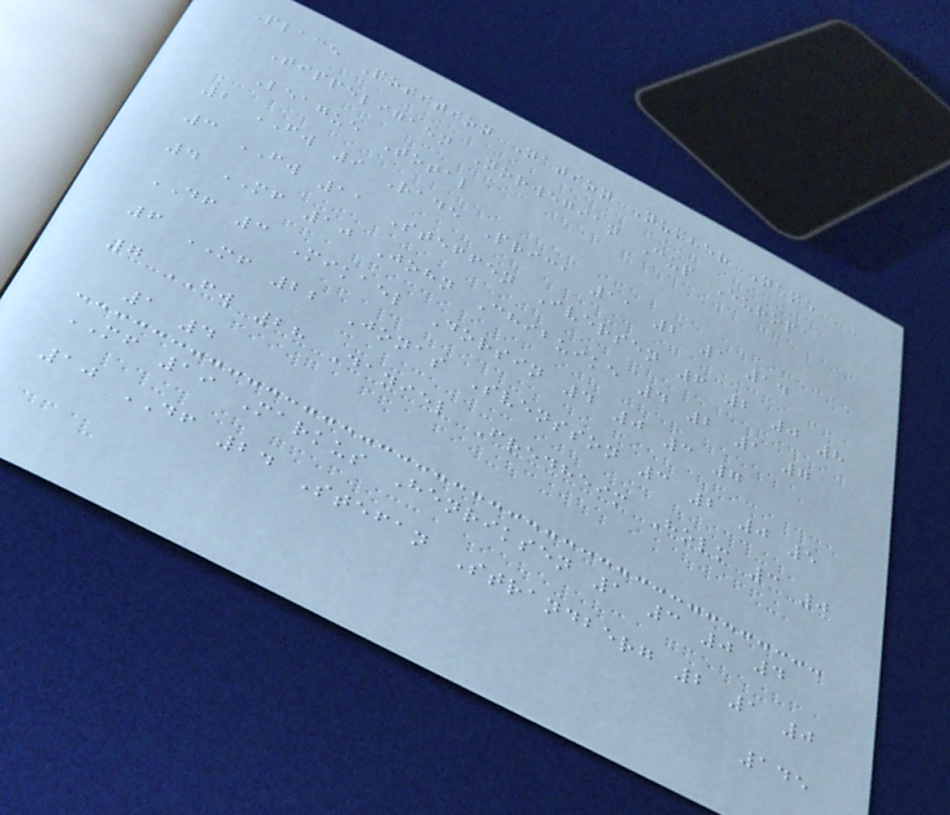Place Position Nation Number Name
Tippeligaen Norwegian Cup Europa
League Total
2 FW 9 Rade Prica 11 2 1 14
3 FW 11 Steffen Iversen 6 2 0 8
4 MF 10 John Chibuike 4 2 1 7
DF 3 Mikael Dorsin 4 0 3 7
6 MF 22 Jonas Svensson 3 2 0 5
7 FW 28 Daniel Fredheim Holm 3 0
1 4
MF 19 Markus Henriksen 1 3 0 4
10 DF 24 Stefan Strandberg 2 1 0
145
